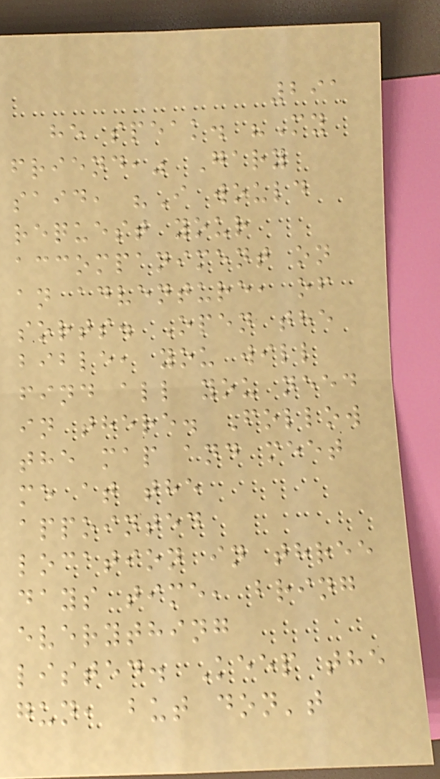291
he speak. "My
friend," Gary
said, "I would
request your
accompaniment on
an adventure, of
sorts. Open the
bible, you will
find all you need
in there. Follow
the map and meet
me at the
appointed
location in three
days time, bring
everything
listed. Keep the
gun, but don't
